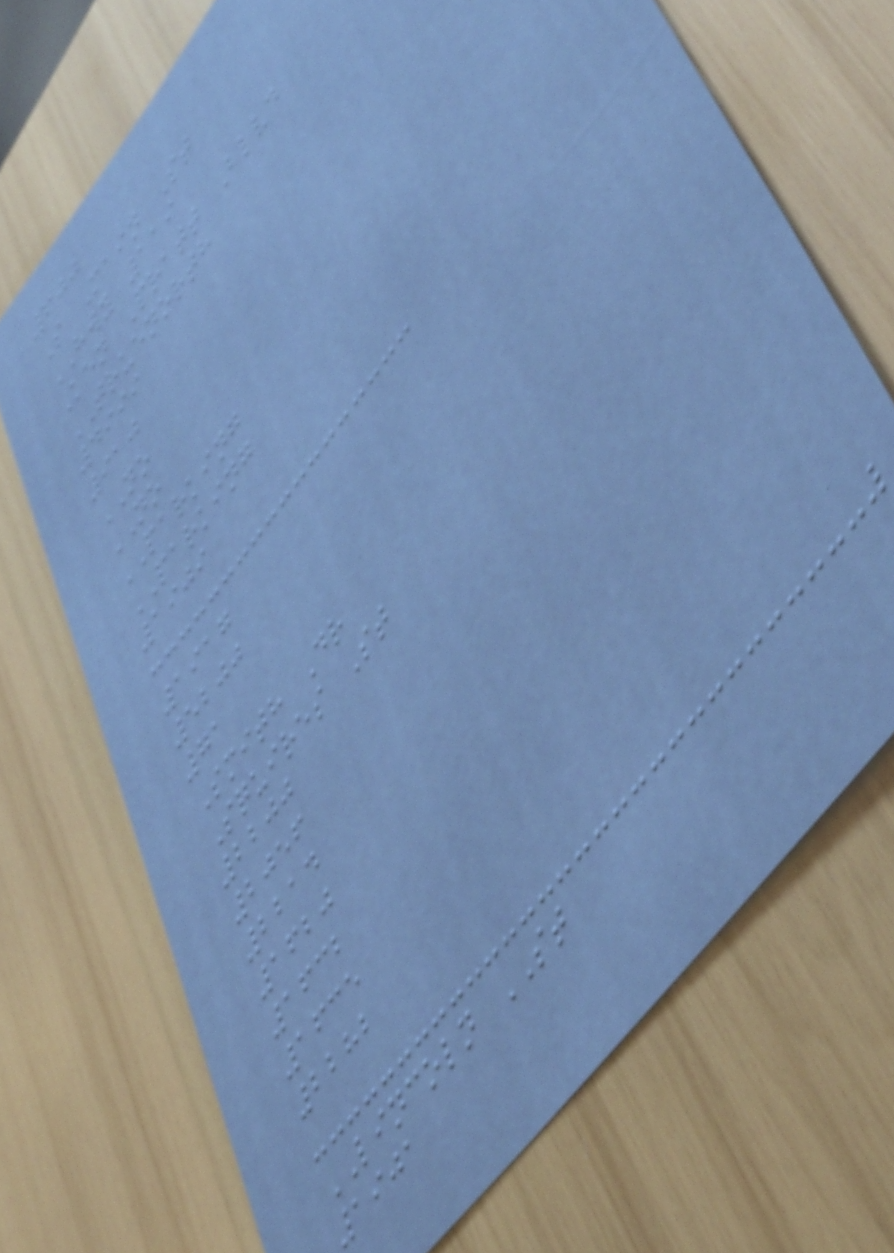600
S Main St
HWY 119
Ken Pratt Blvd
TRUENORTH
4999
910
NO
NO
PARKING
PARKING
1909
1917
5200
71
Smith Dr
Squires St
2200
2056
2214
1620
1632
1635
2282
LINCOLN ST
1901
